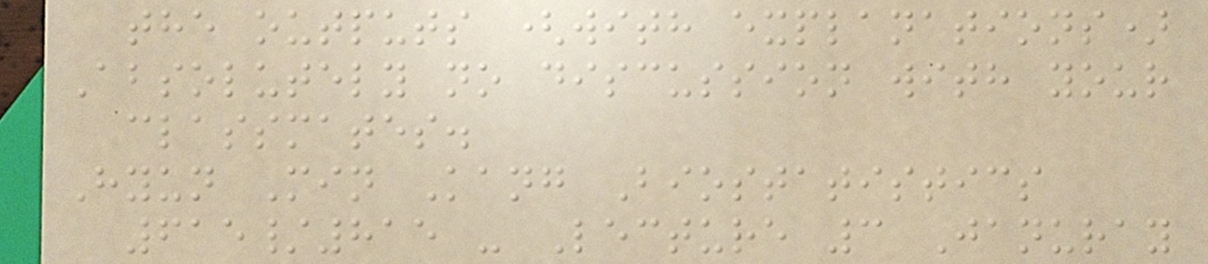the outputs (with explanations)
Absolutely no discussion with your
classmates.
Hyun Min Kang Biostatistics
615/815 - Lecture 3 Januray
